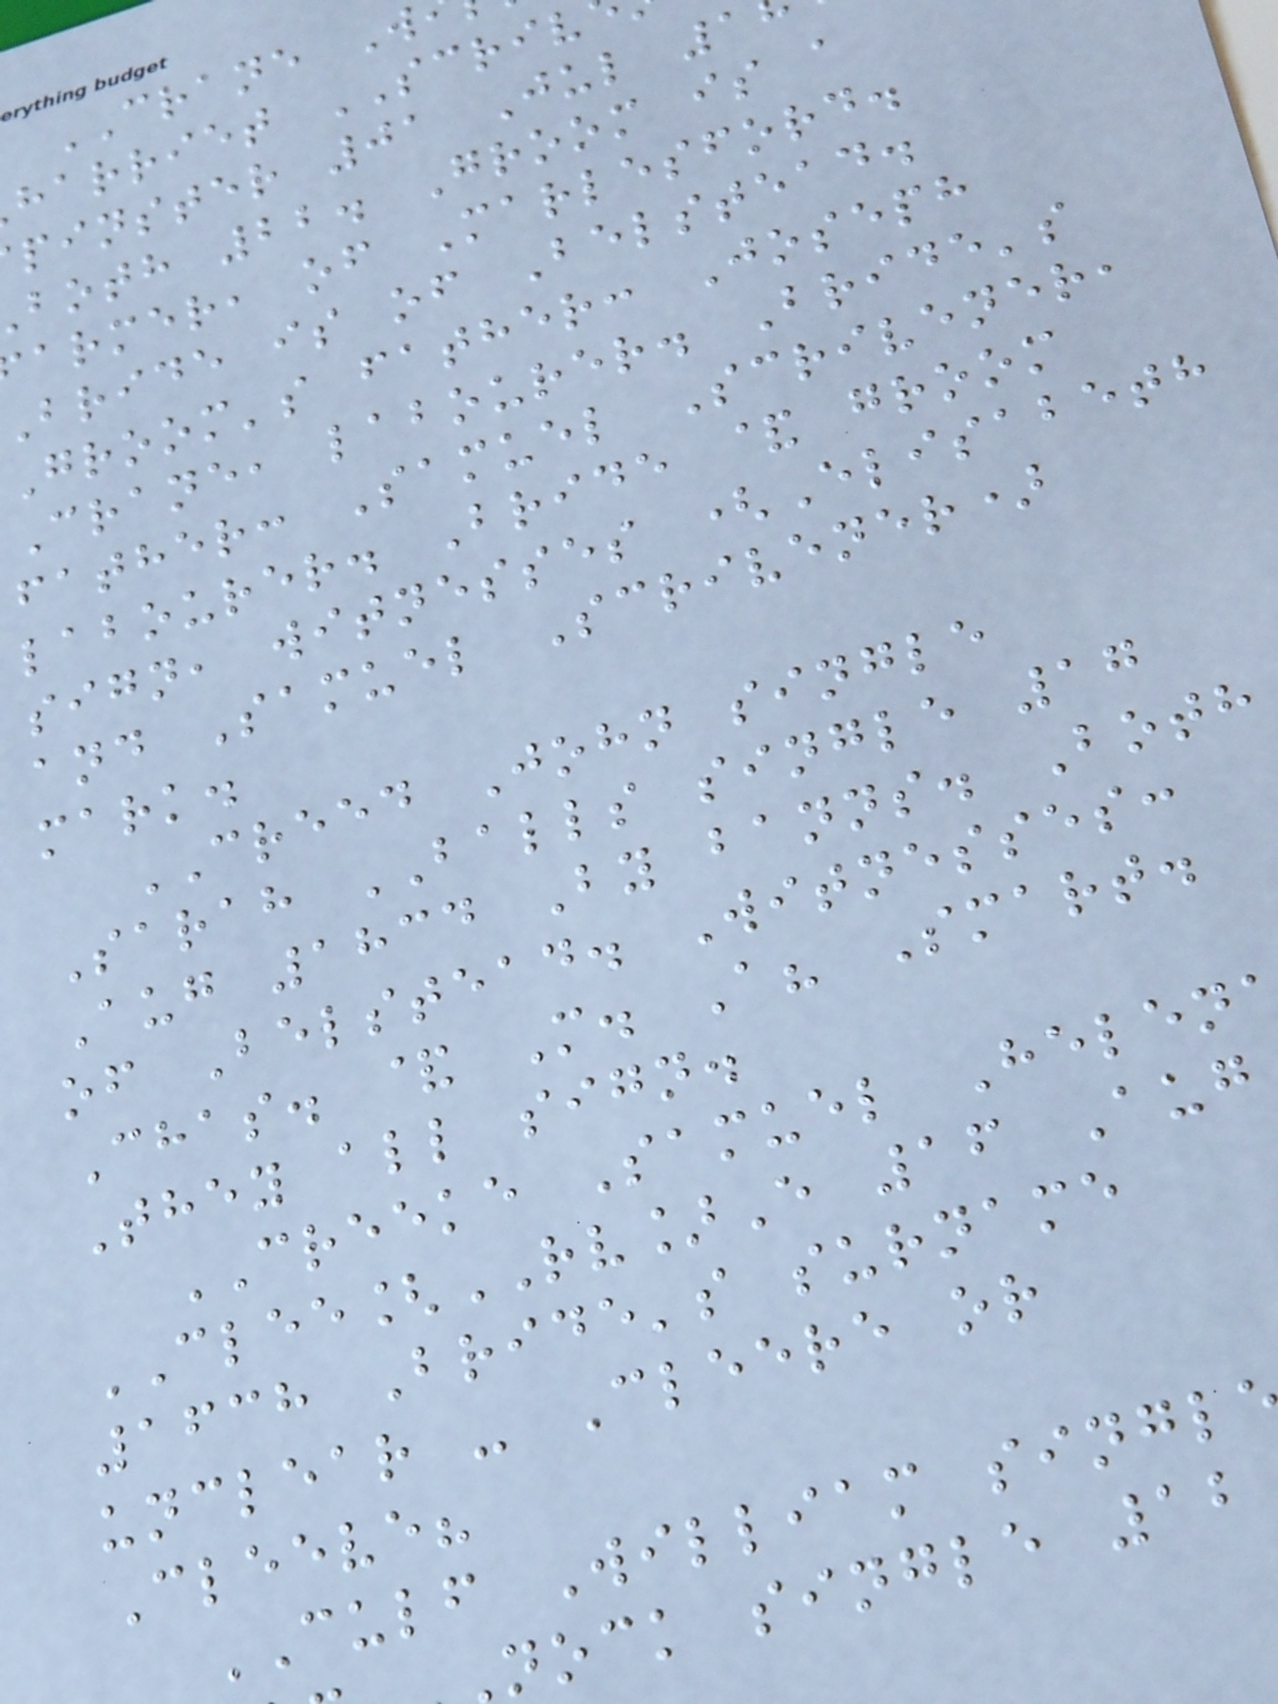CRANE W
harriet SCRIV
pinster 01 Jul 1
both 22. Groom is a
armer, of Marlesford.
bride is of Belstead.
Groom's father: Joseph
Crane, labourer. Bride's
father: Samuel Scrivener,
labourer. Bride & groom
sign, witnesses (Elisabeth
and Samuel Scrivener)
mark.
CREED John single
Sarah BALLS single 17
Aug 1834 By banns. Both
of Belstead. Witnesses:
Chas. & M. A? Smart.
They all sign.
CREEKE Samuel Helen
CLEE[RV]E 16 Aug
1638 Bride's surname
unclear - Cleere or
Cleeve?
CULF William singl
nock single 12
